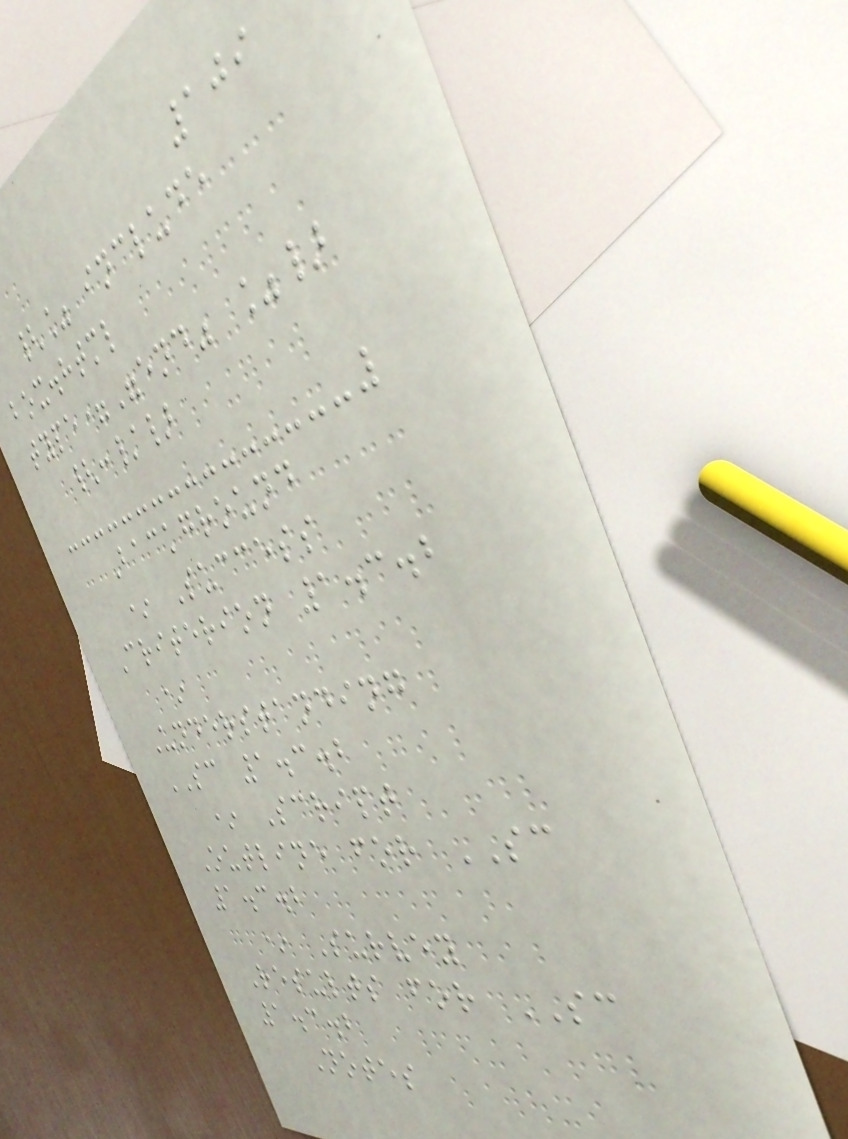109
{% include
box.html
type="end" %}
{:/}
Background
* Success
Criterion 1.3.2
*
Understanding
SC 1.3.2
* Script
Outline for SC
1.3.2
* Survey
Results for SC
1.3.2
Notes
